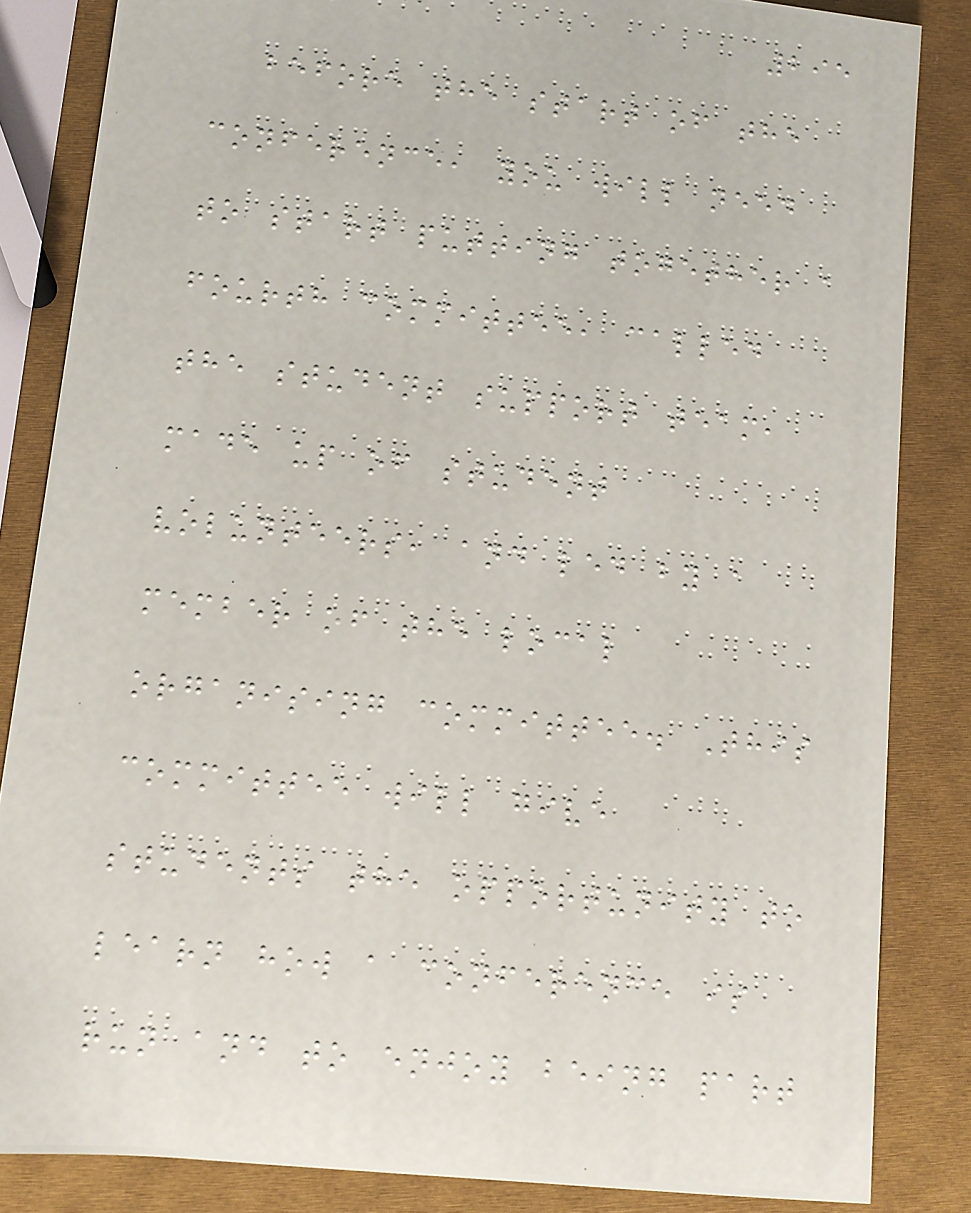295
before the start of the
conference, you will need
to start putting together a
fourth committee, called
the student support team,
made up of student
volunteers, and led by a
member of the local
organising committee. This
committee will give
students the opportunity to
learn how a conference is
run and to enjoy being part
